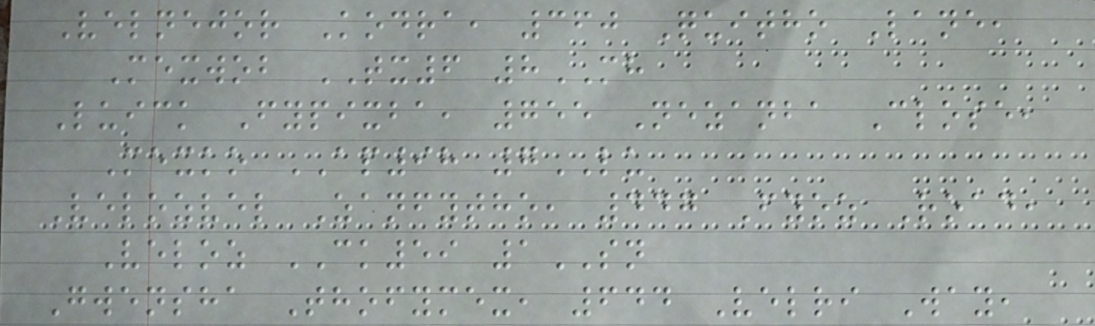Velnejor Kodra, 360 Quitho Lane,
Mexwob TX6 8MH
Luick Fypixba, 755 Nezanba Close,
Mexko AP98 7LU
Velozvel Zanfytho, 447 Fyoz Road,
Veloz CK59 1SN
Gwensha Thofymex, 644 Velri Way,
